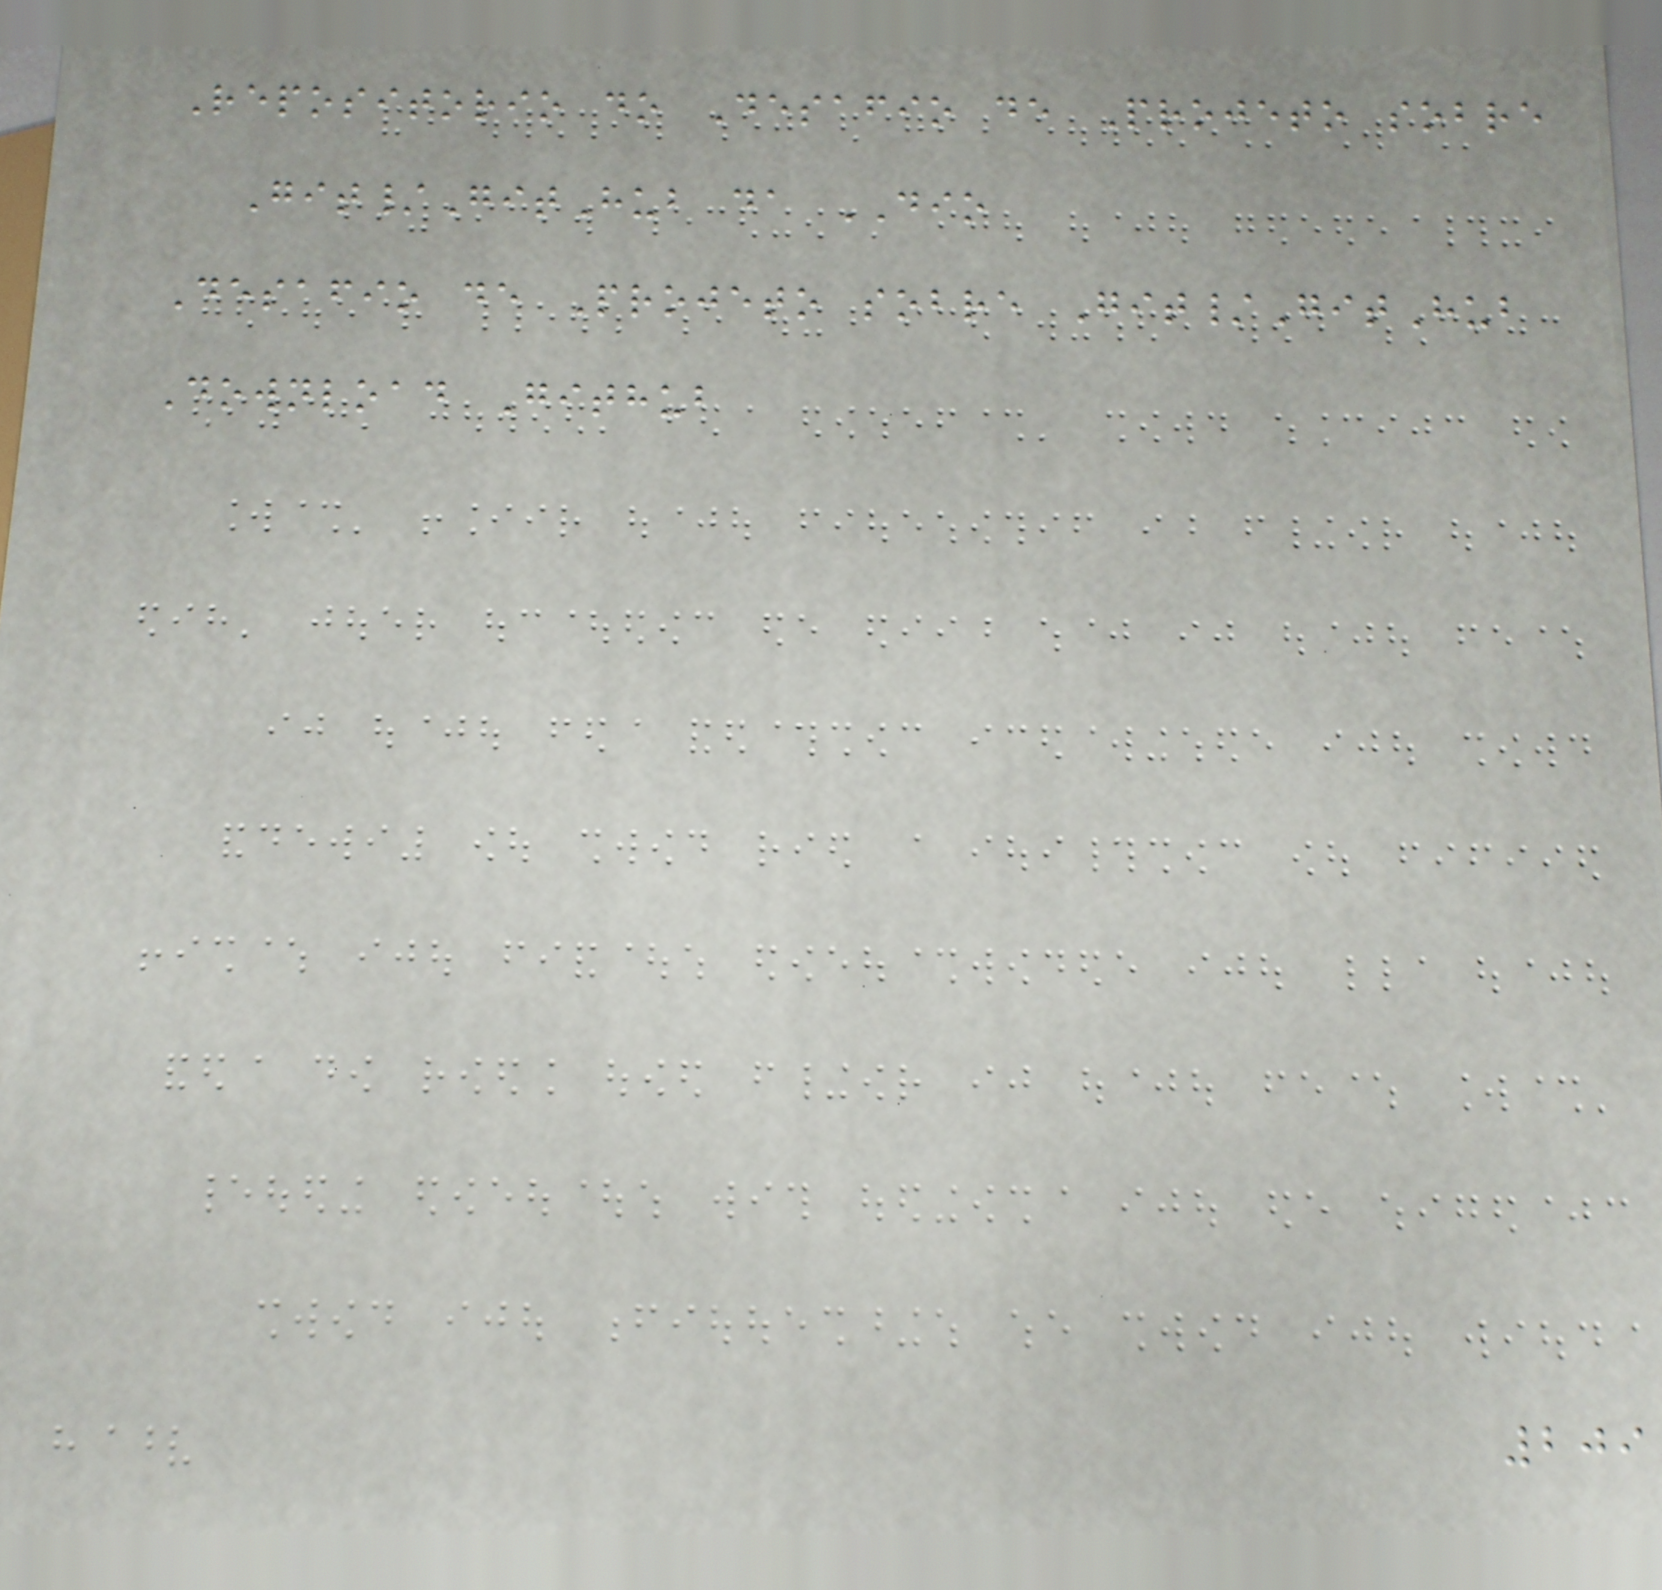Repositorio do Desafio de Projeto sobre
Git/GitHub da DIO
Desafio de Projeto sobre Git/GitHub
Download Github
209
